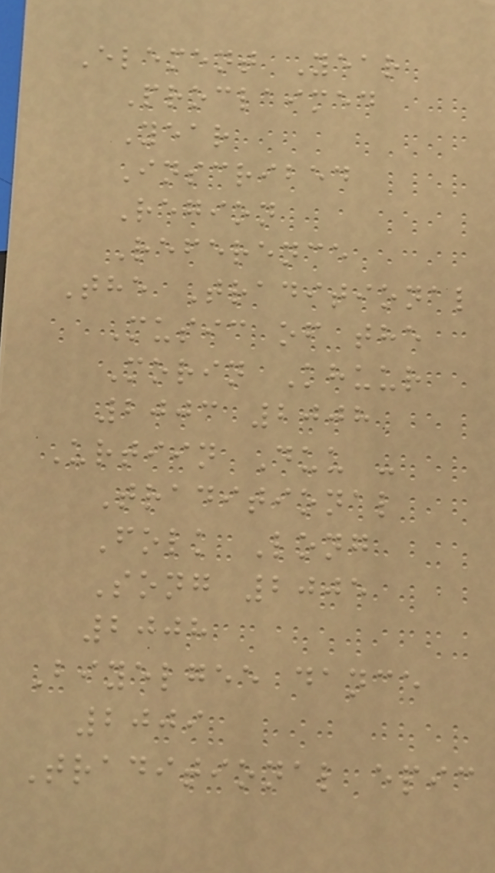Element Year
Proclaimed
Year
Inscribed
Region
Reference
The Traditional
Music of the
Morin Khuur
2003 2008
Urtiin Duu -
Traditional
Folk Long
Song 2005
2008
Biyelgee dance
2009
Traditional epic
